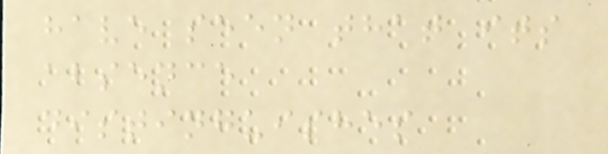have seen that its
absence
distinguishes
